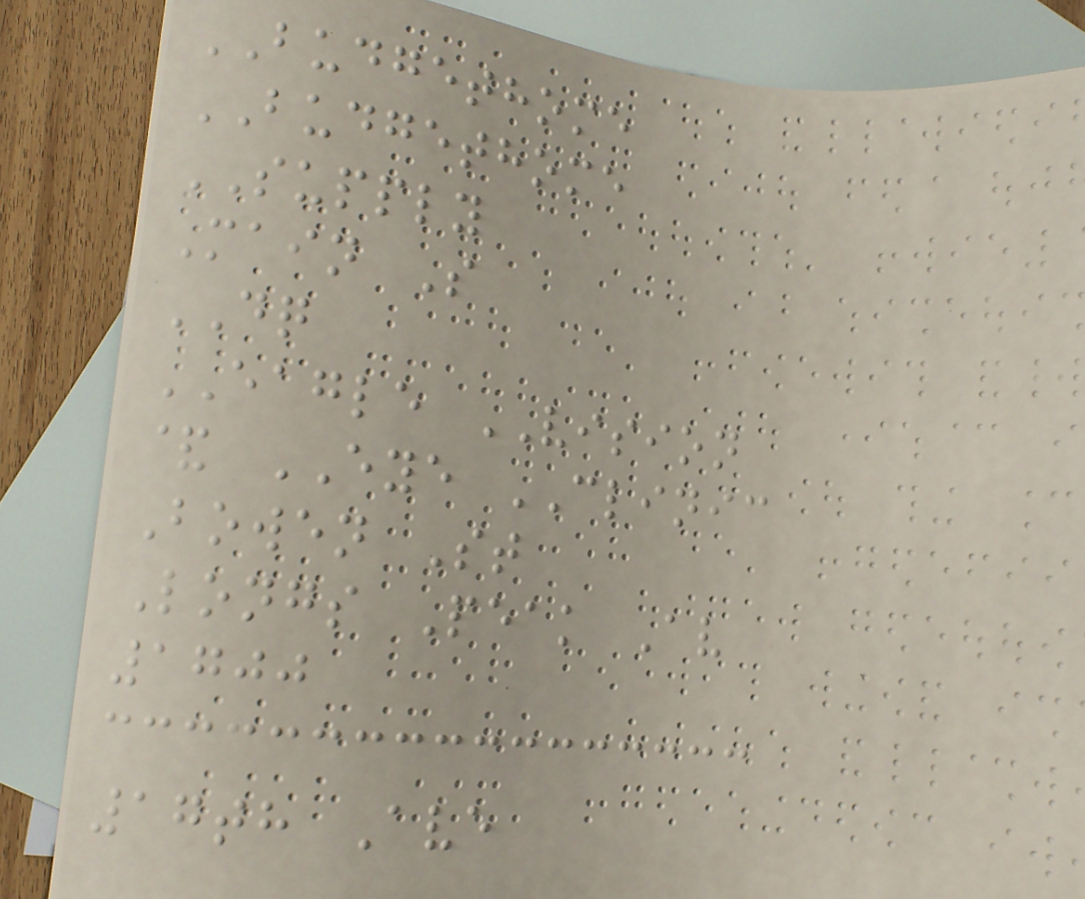BUDGETHOME
BUDGETHOME
SUPPLY
Main S
DQ
EAGLE VISION
& EYE CLINIC
Bowen St
Longs Peak Av
1700
17th Ave
